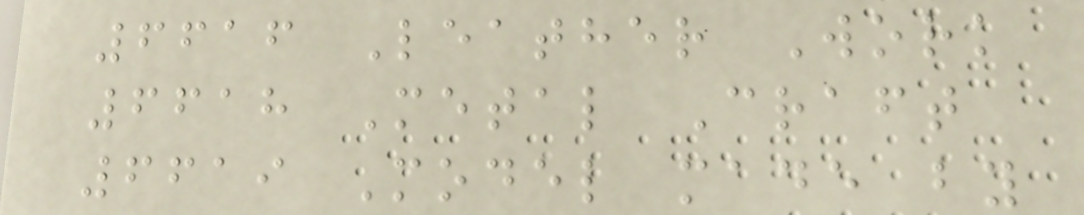6616 Leather Work
6618 Metal Craft
6619 Model made by
